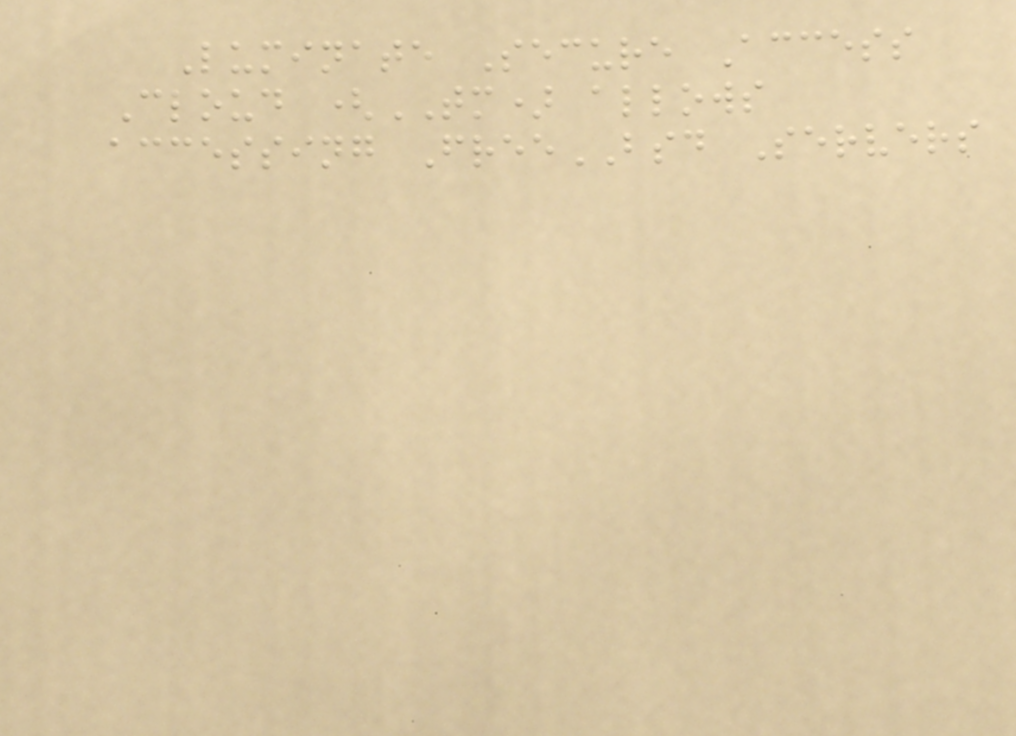Luminate Secure Access
Cloud (TM) allows
accessing FreeBSD Servers
